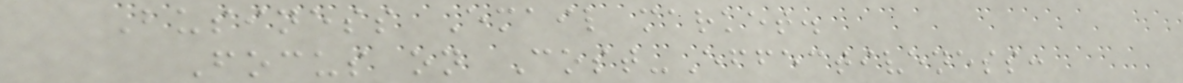Business Email market.
Focus on Cost-Effectiveness:
